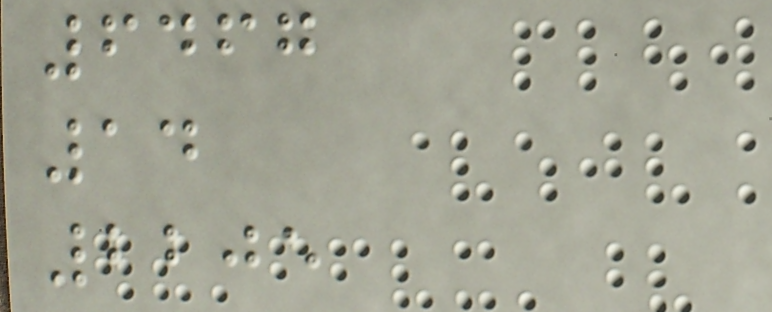6467
14
2205
